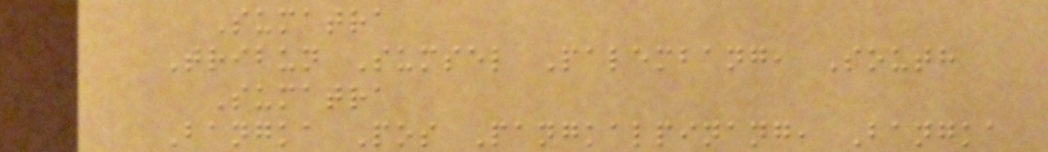Sumatra
Tribun Sumsel Palembang, South
Sumatra
Bangka Pos Pangkalpinang, Bangka
